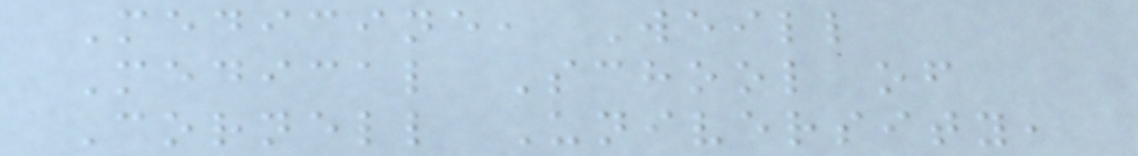Medicine, Weill
Medical School of
Cornell University,
